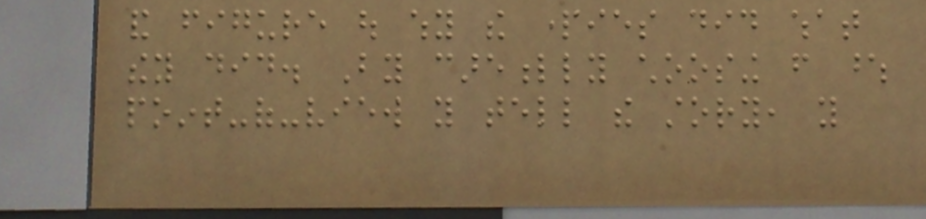and figure out why the parties did what
they did. By carefully choosing from whose
point-of-view you tell the story, you
